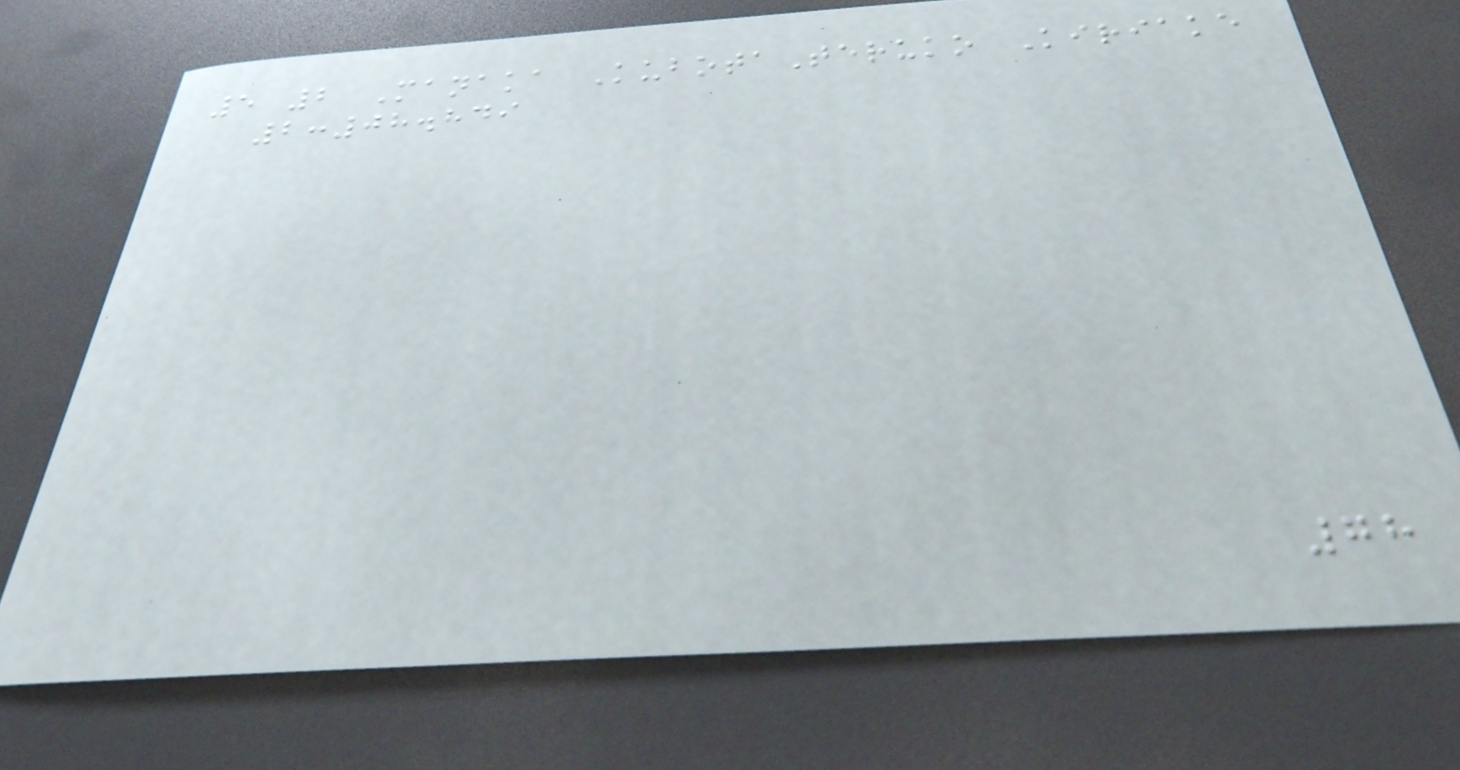5 2 Manaka KubotaTeruko Kiriake
2:08.849
78
